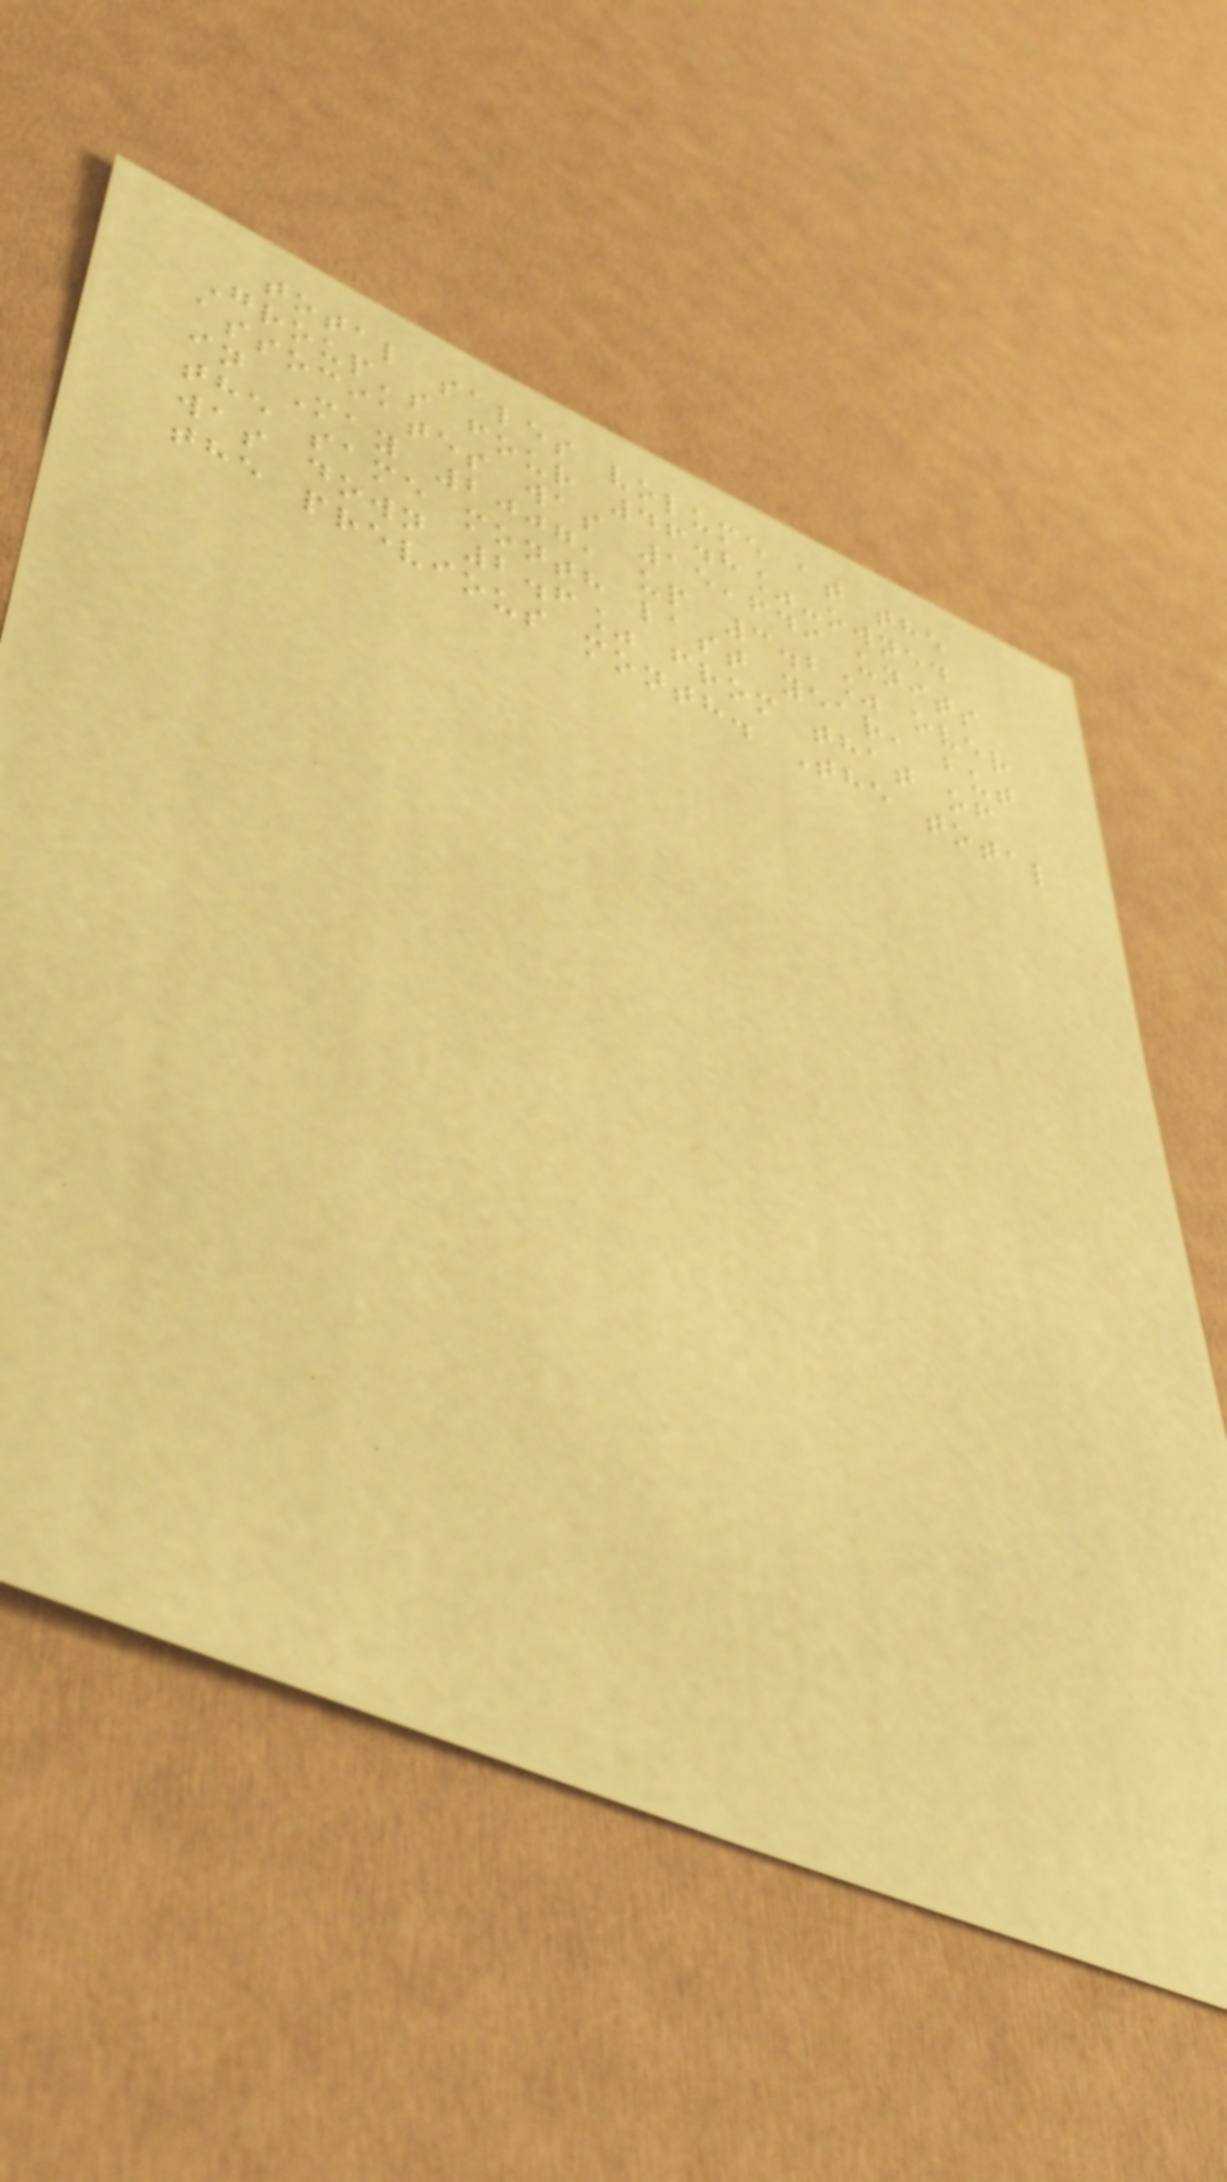total sales volume at the
Group's four 46.8%-owned
associates was 15,649 units
in May 2007, up 3.2% over
the same month last year, but
was down 2.6% from that of
the previous month. The total
